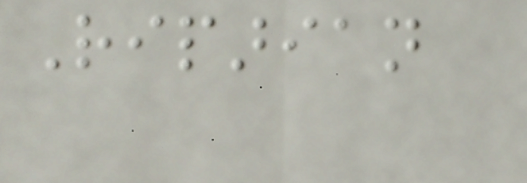Riparian
